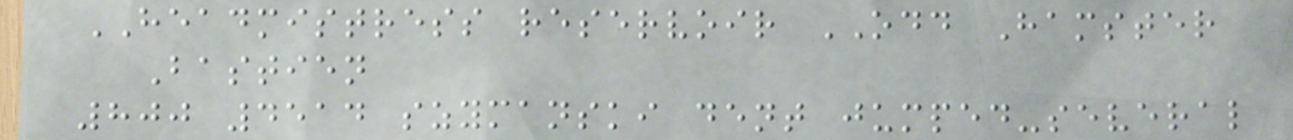HEADMISTRESS reservoir ODD Hamster
Bastien
800 4514 szymanski dent jumped-several
